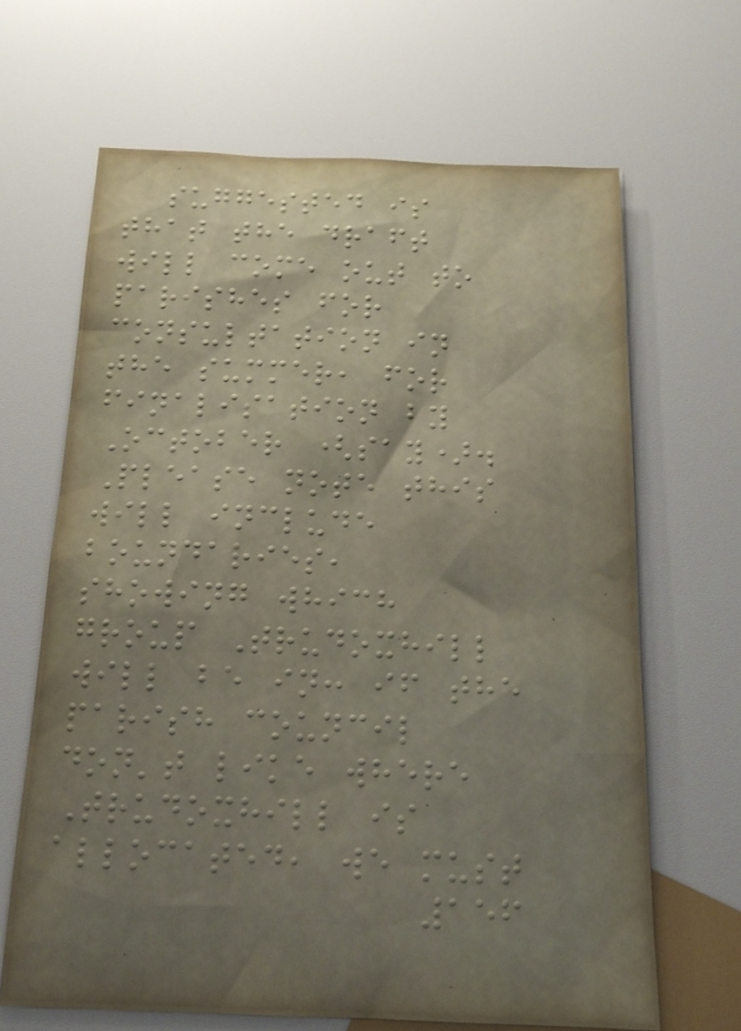suggested is
that the draft
will come out to
parishes for
consultation in
the summer, for
finalisation by
October (say).
Please note this
will include
boundaries,
showing which
group Trudoxhill
will be in: if the
parish council
don't like where
Trudoxhill is
allocated, we must
156
